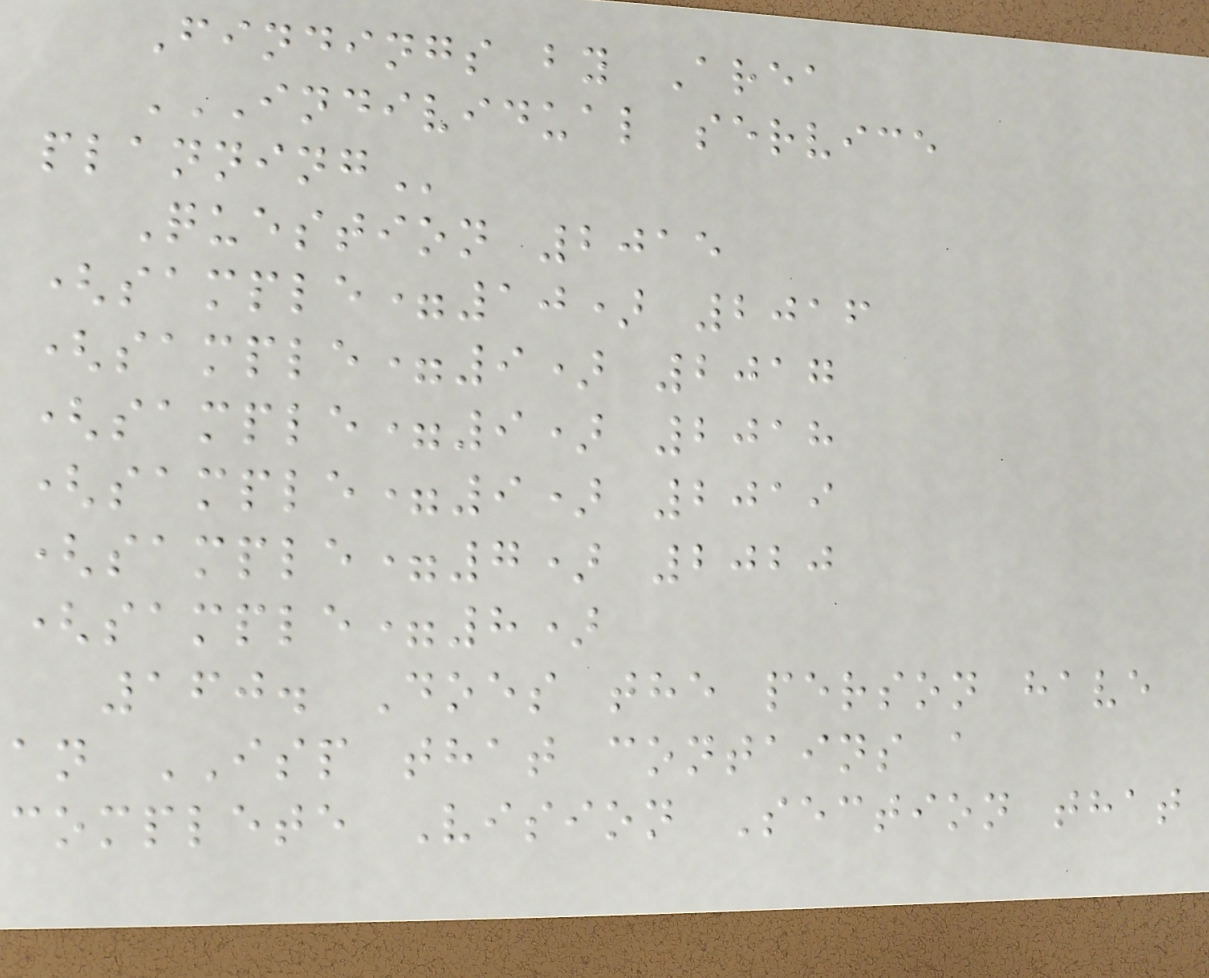Findings by Area
INDIVIDUAL SERVICE
PLANNING
Question 2015
(sample=10) 2016
(sample=9) 2017
(sample=9) 2018
(sample=9) 2019
(sample=7) 2020
(sample=8)
160. Does the person have
an ISP that contains a
complete Vision Section that
